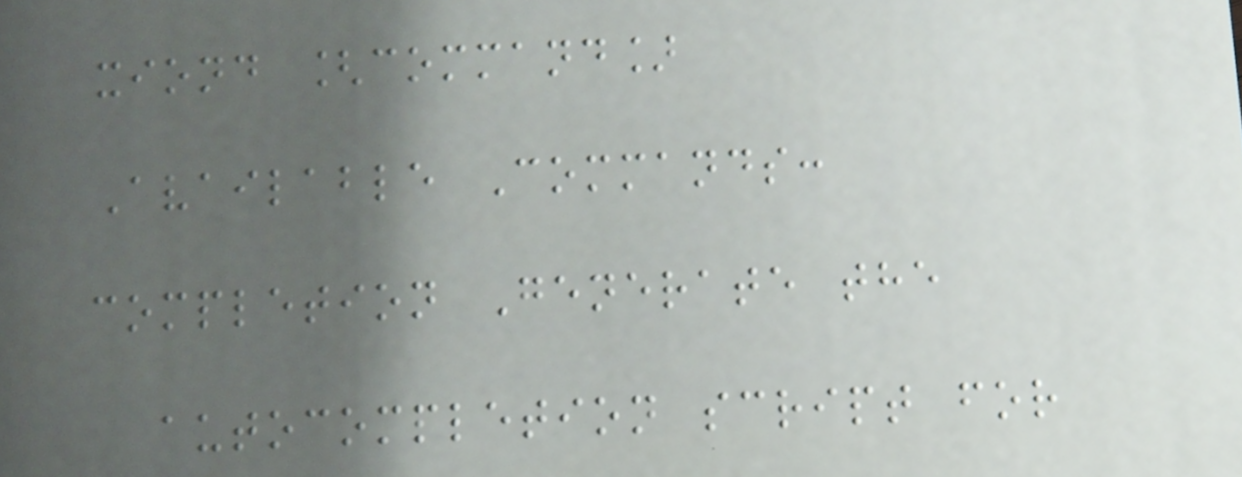xiond [command]
Available Commands:
completion Generate the
autocompletion script for
